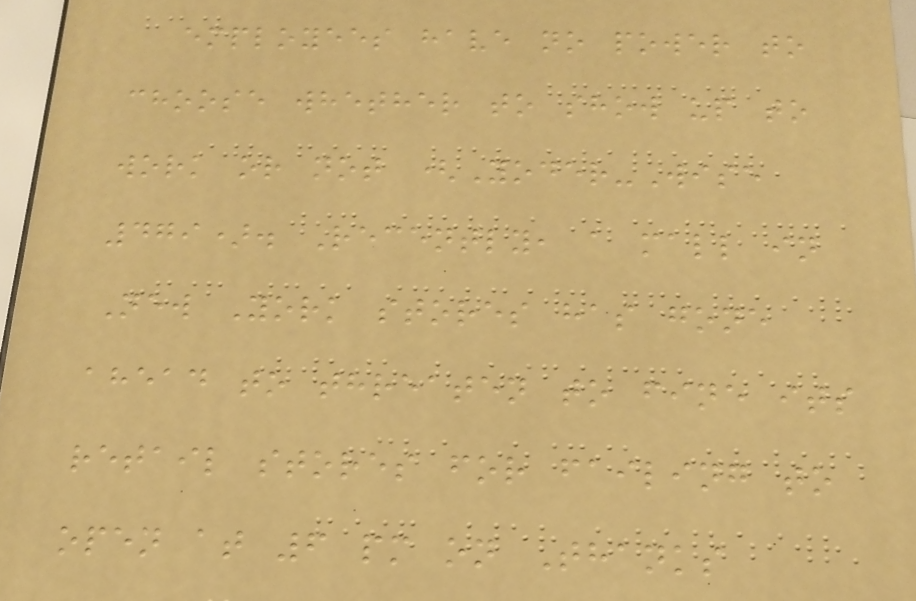employees have no power to
choose whether to show up to
work or not (Yoder-Wise
479). Recently, a mall in
New York stores has gone
ahead to threaten to fine its
retail stores for failing to
open at 6 pm on Thanks
